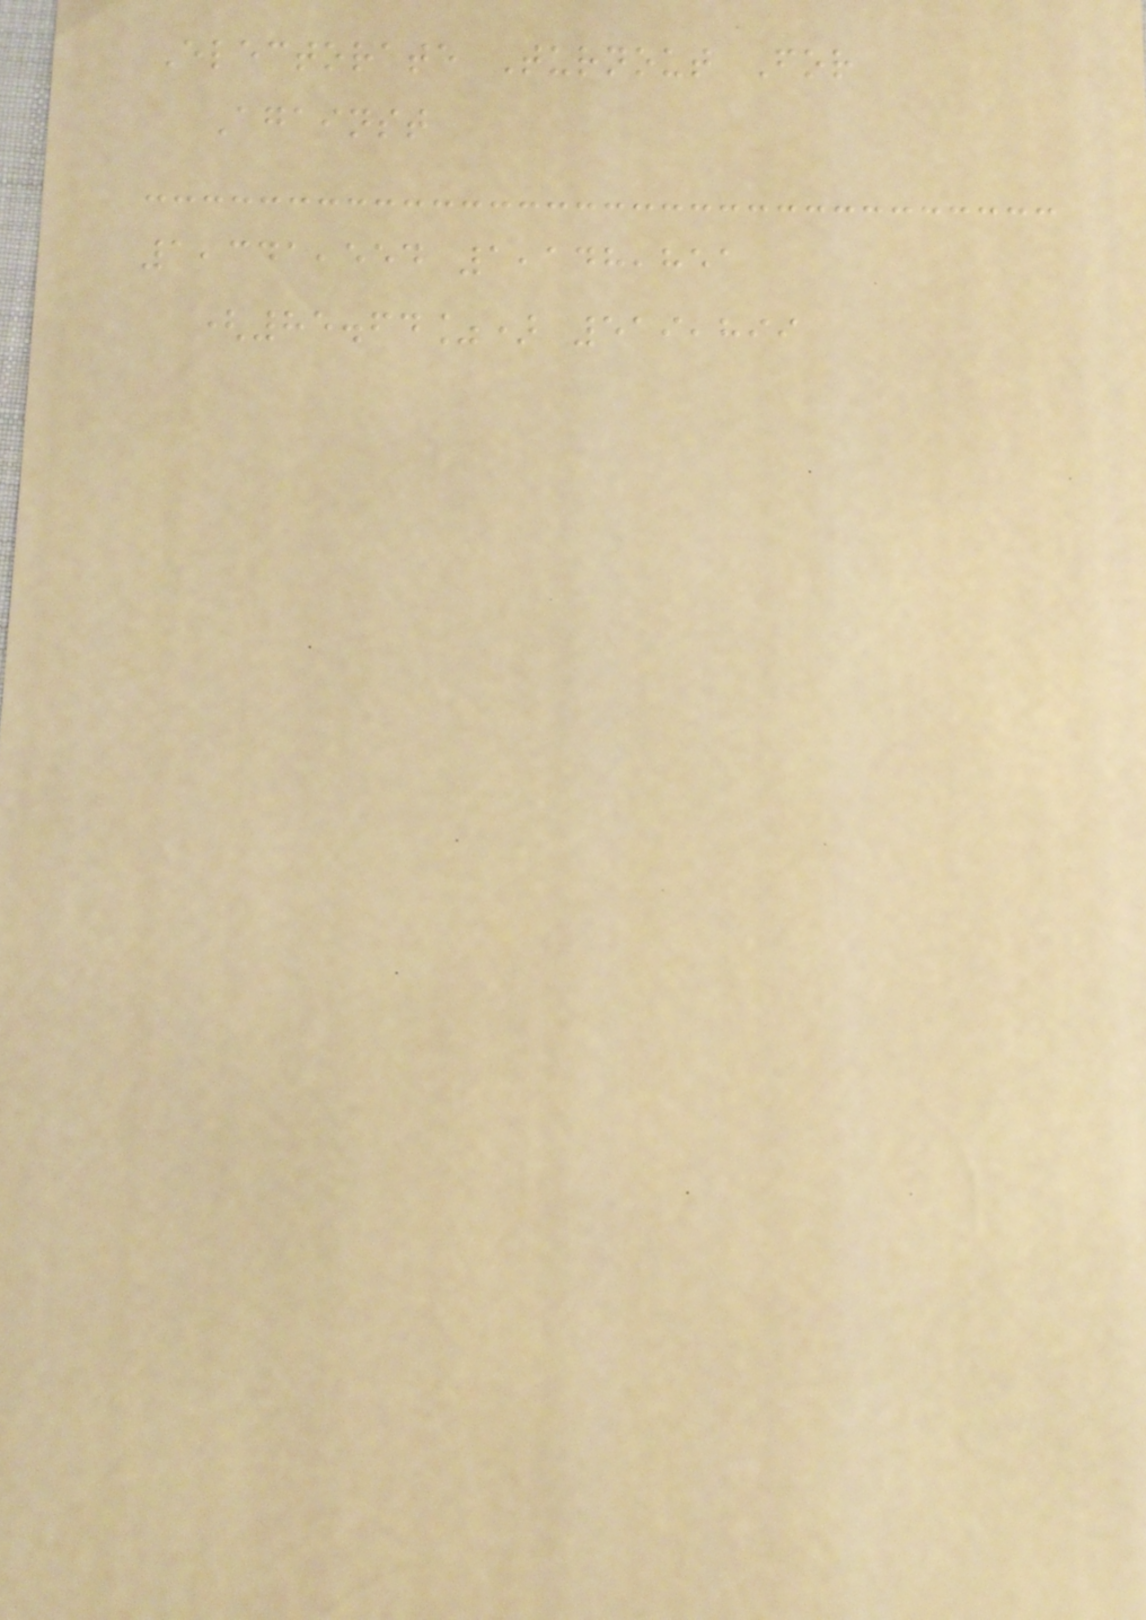Electorate Turnout For
Against
1,341,554 1,148,851
(85.64%) 519,899
